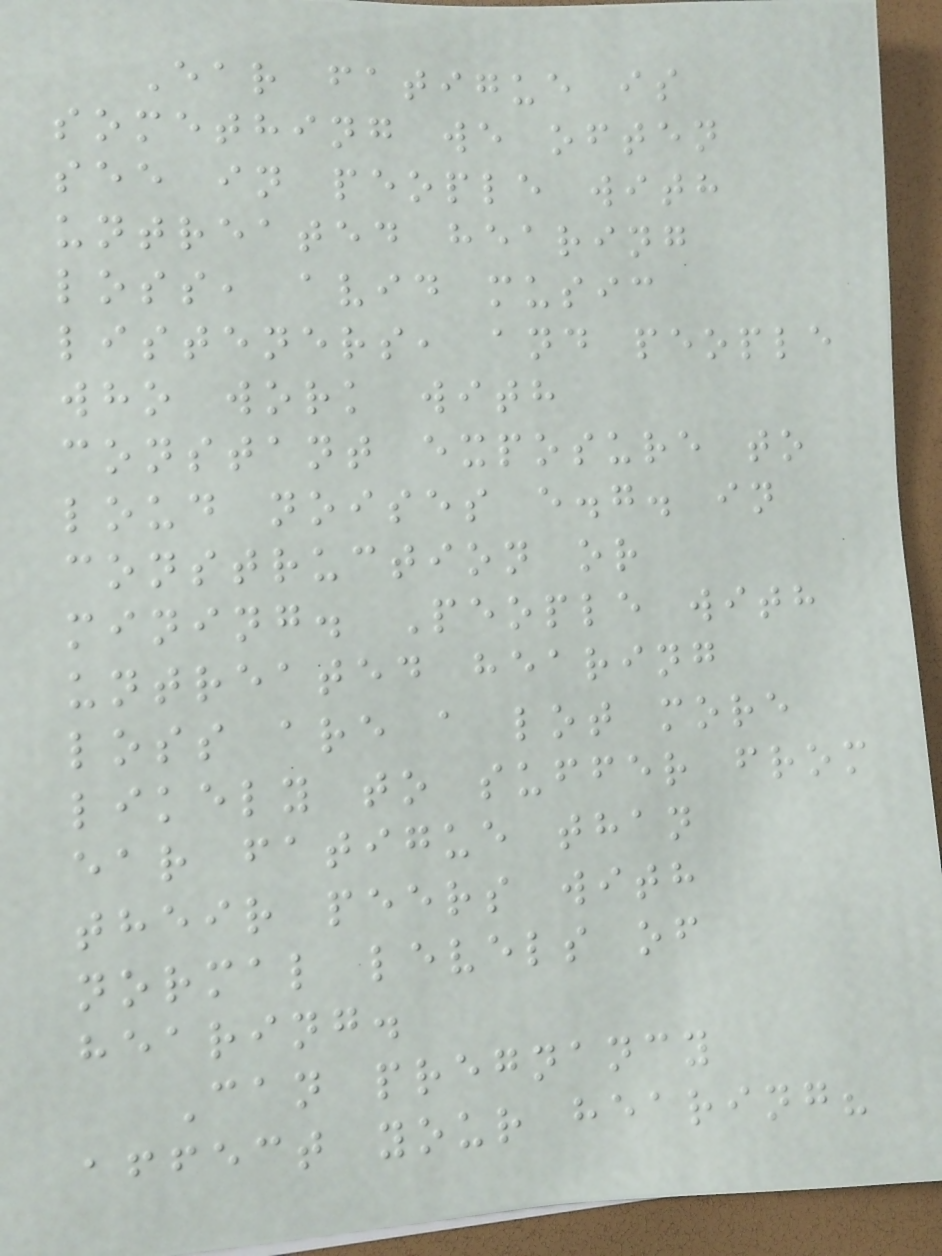Ear fatigue is
something we often
see in people with
untreated hearing
loss, avid music
listeners, and people
who work with
constant exposure to
loud noises e.g. in
construction or
mining. People with
untreated hearing
loss are a lot more
likely to suffer from
ear fatigue than
their peers with
normal levels of
hearing.
Can pregnancy
affect your hearing?
